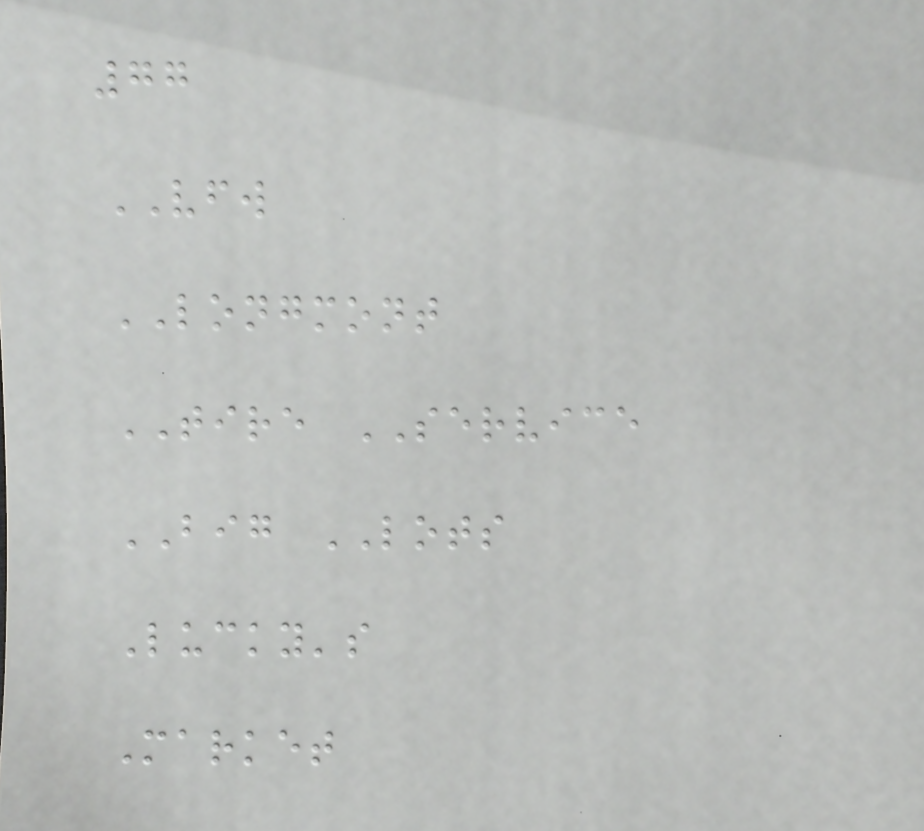77
VFW
LONGMONT
TIRE SERVICE
BIG LOTS
Lucky's
Market
